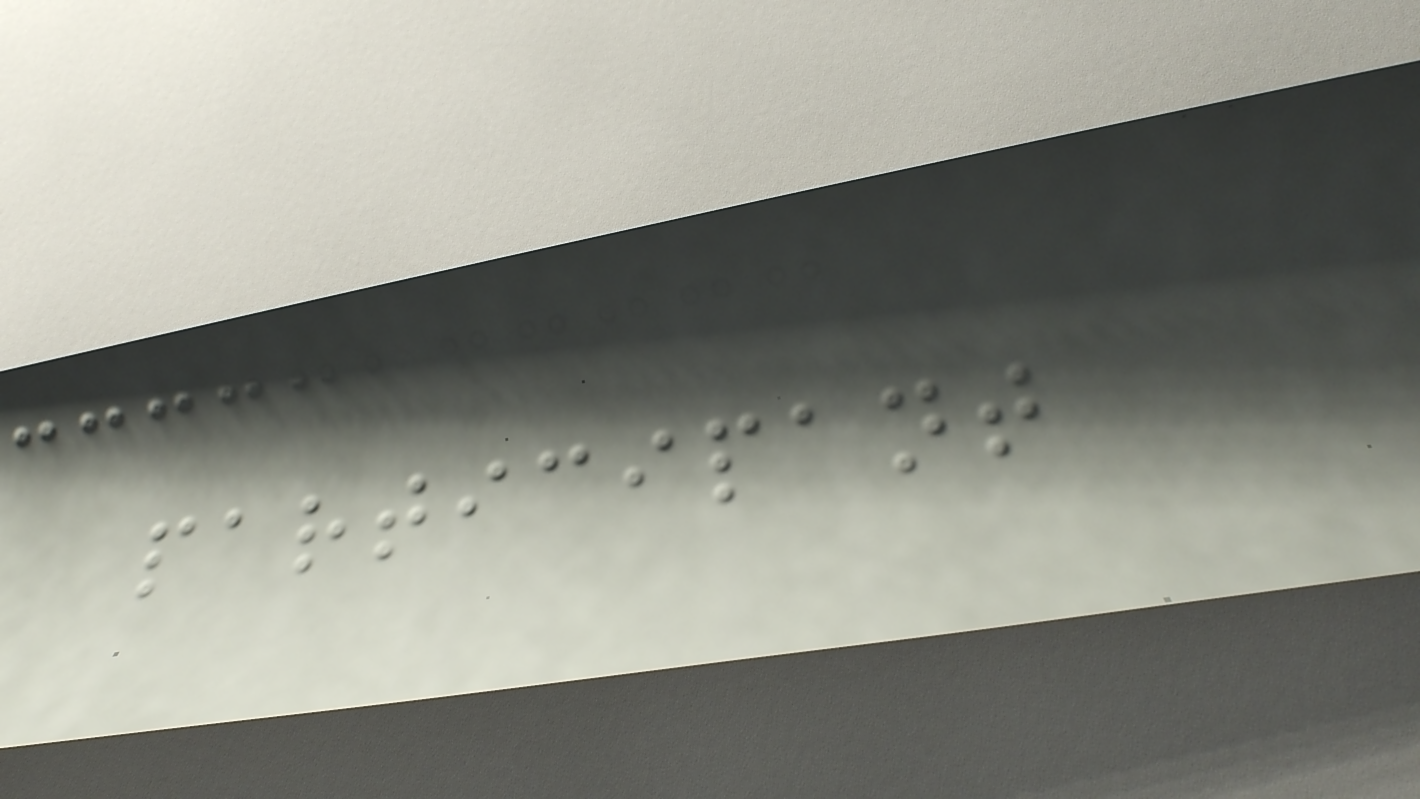participant
